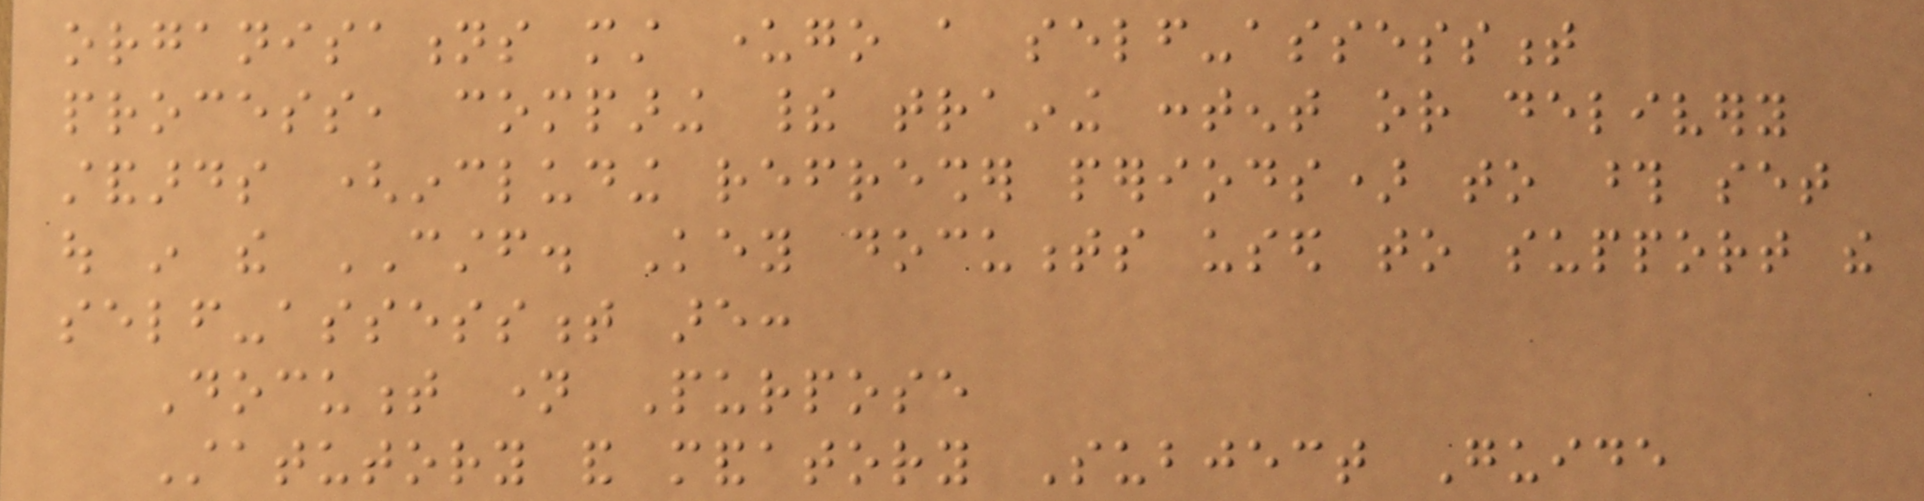organisations must undergo a self-assessment
process, comparing their training content or delivery
standards (including refresher periods) to those set
out in the CSTF. Key documents used to support the
self-assessment are:
Document name Purpose
Statutory and mandatory Subject Guide
